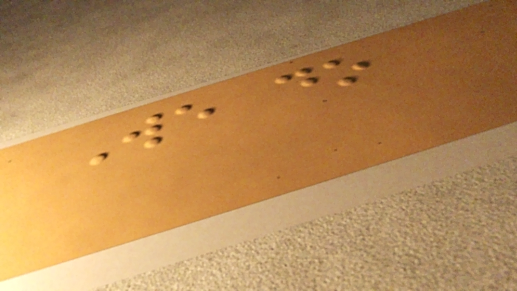We do
